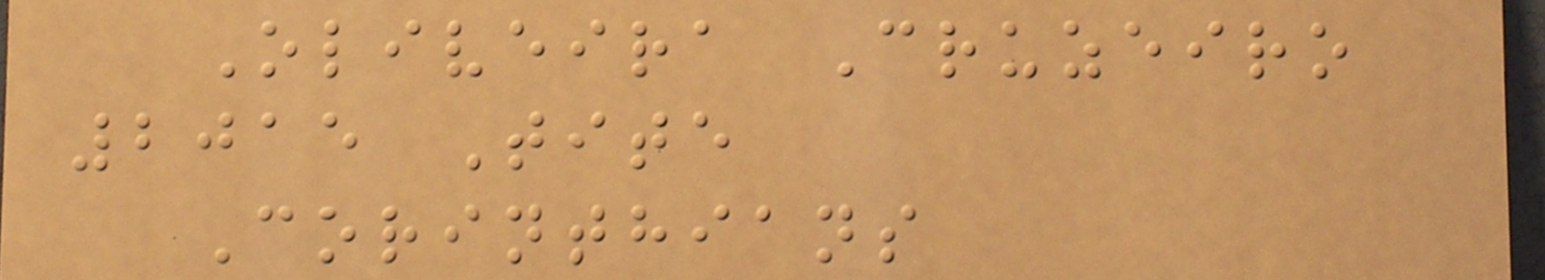Oliveira Cruzeiro
2015 Tite
Corinthians
